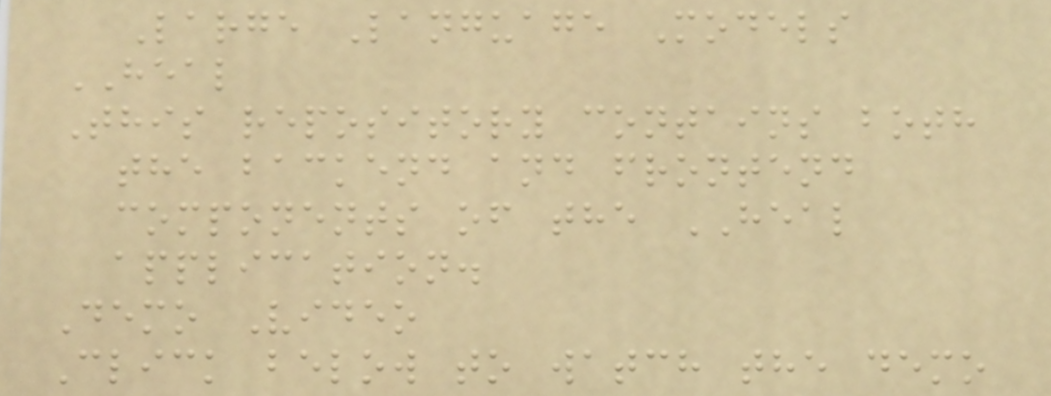Large Language Models
HEAL
This repository contains both
the backend and frontend
components of the HEAL
application.
Demo Video
Click below to watch the demo
